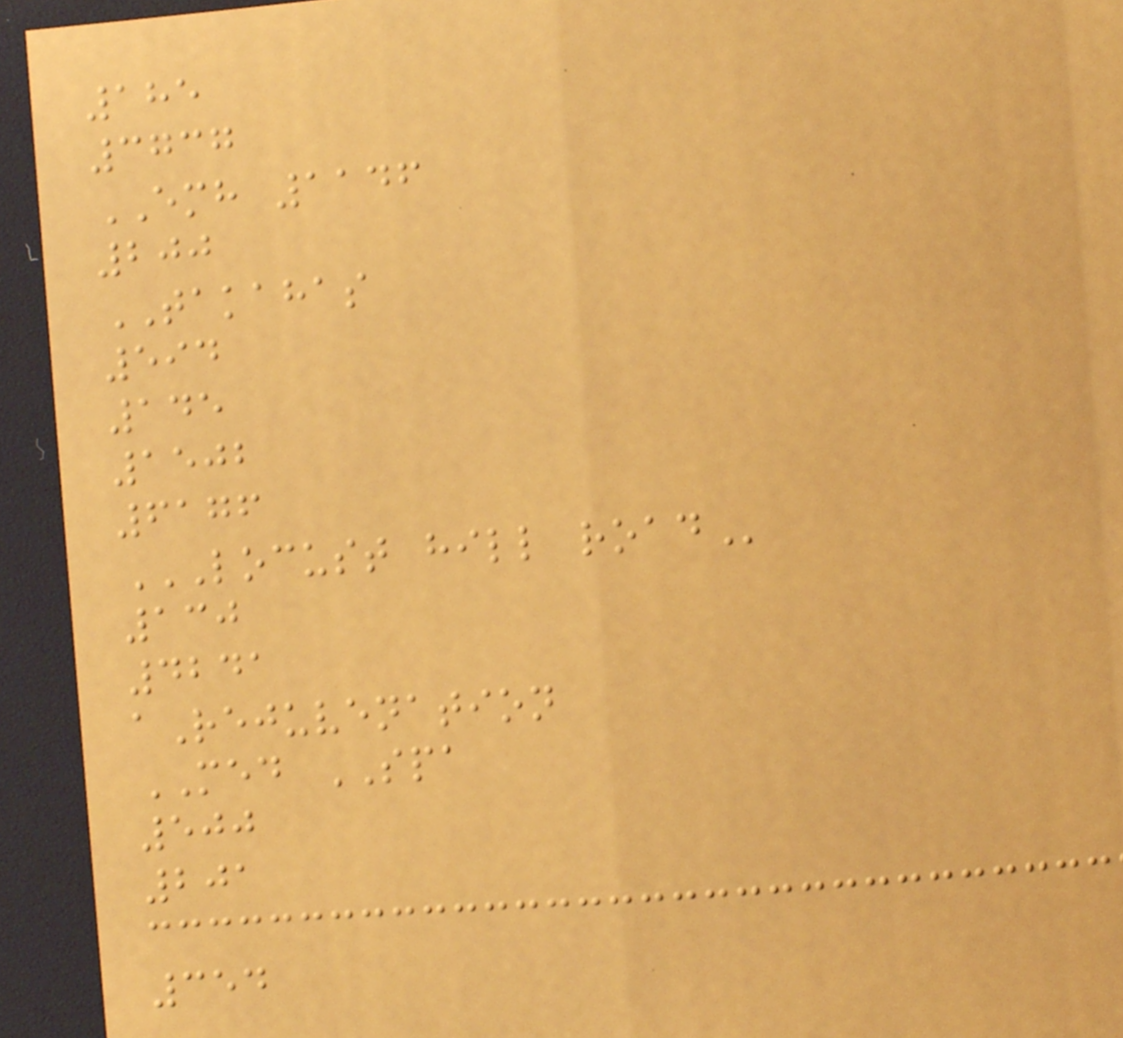185
3737
EMH 1146
200
TAKAHAS
594
145
1502
6176
LOCUST HILL ROAD
130
4241
aRejuvenation
MED SPA
500
201
354
